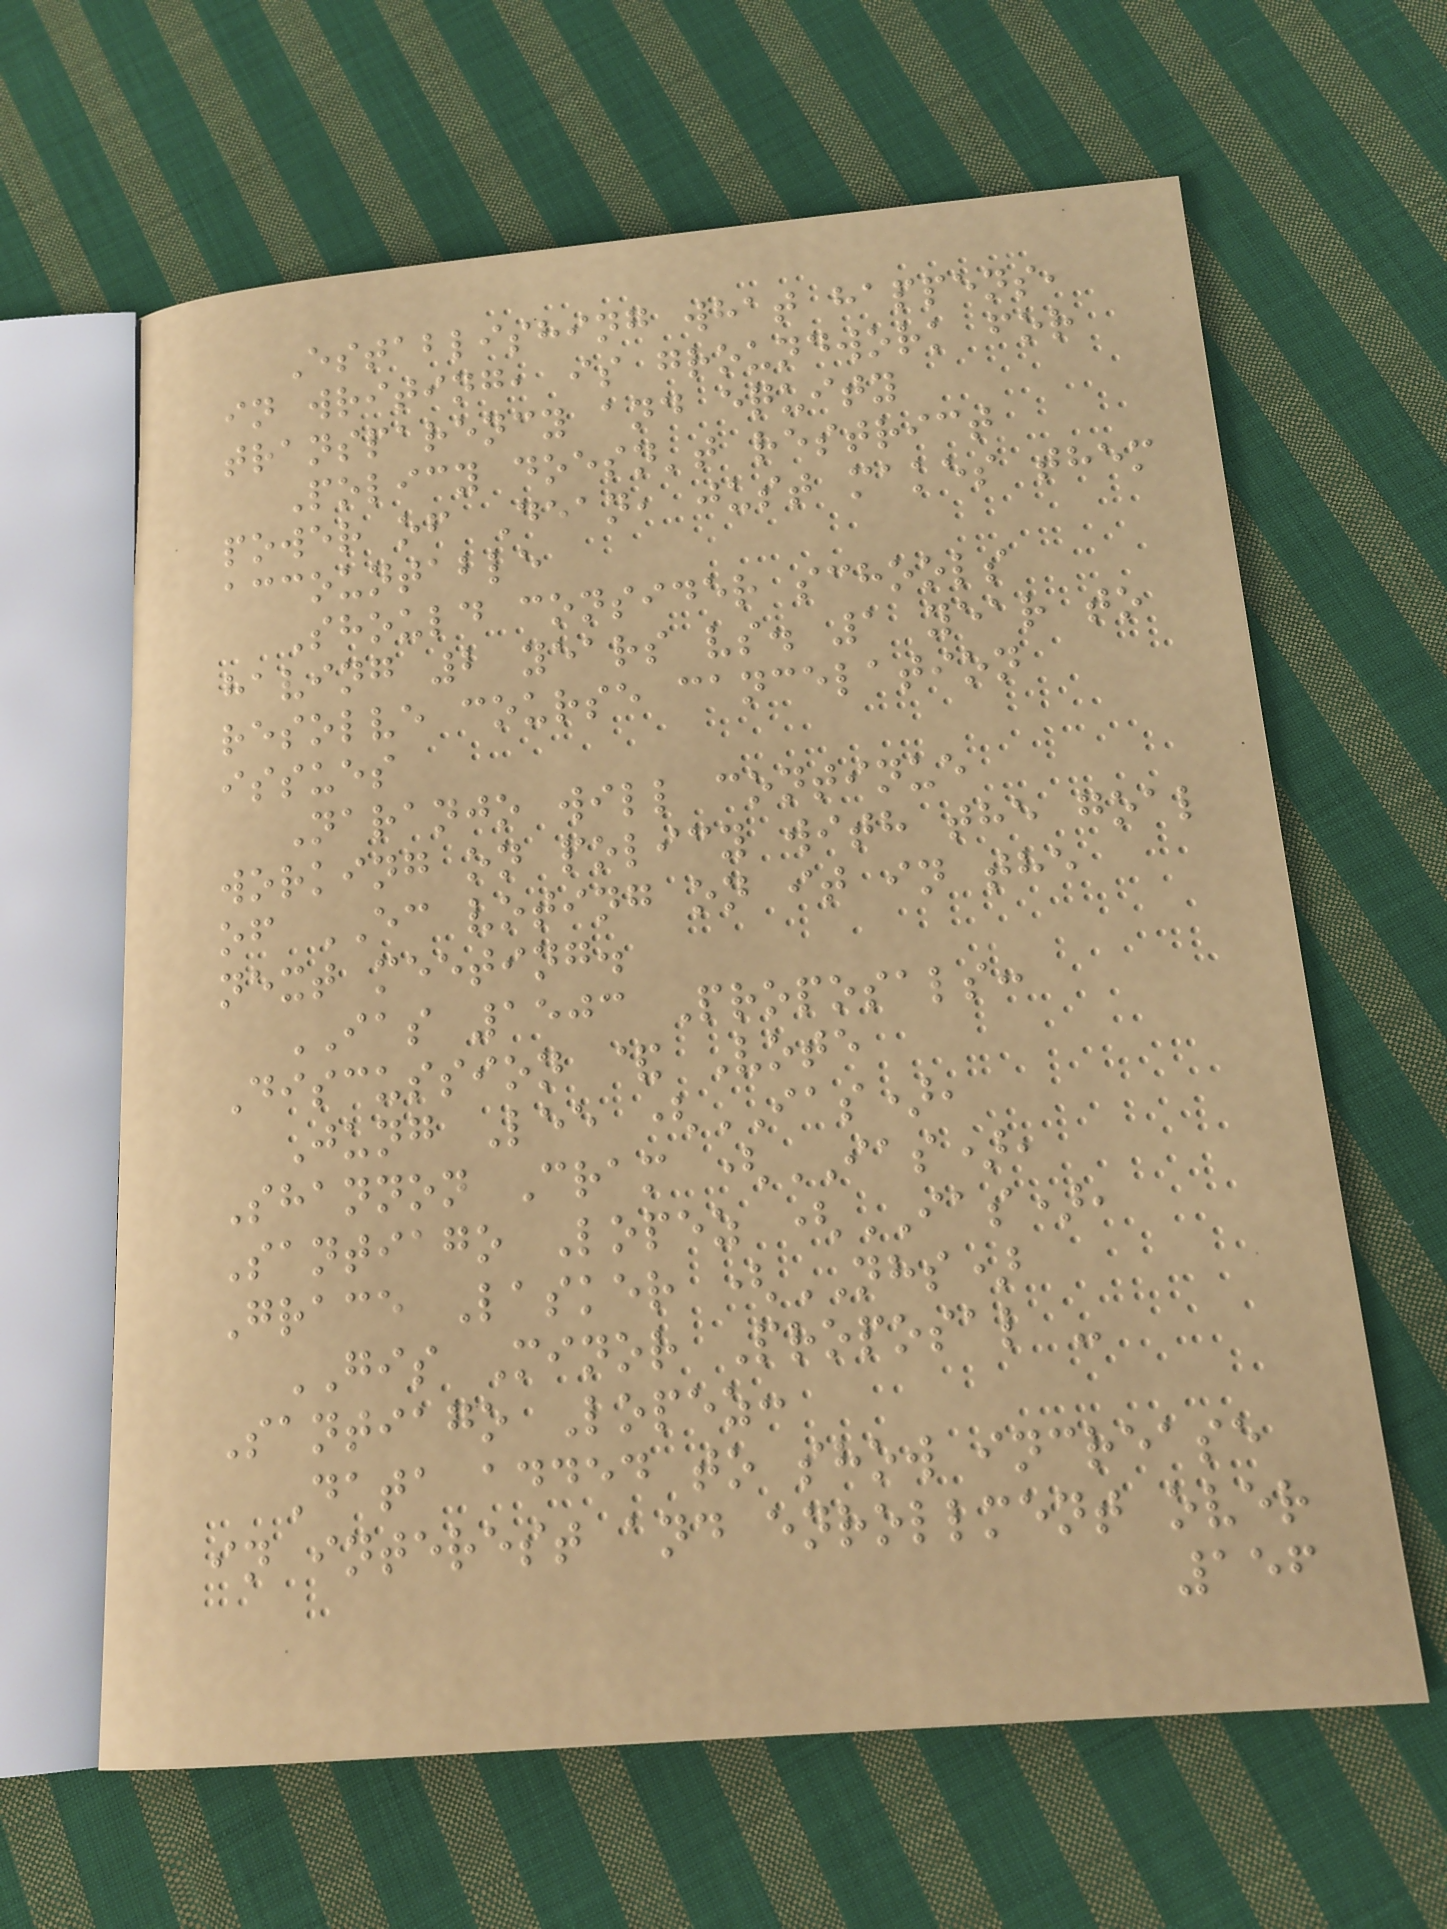Establishing what happens,
in writing, is groundwork for
transparency and equity
Policy doesn't restrict
power of Dean, just makes them
accountable
Should consider schools
having 2 years vs. 1 year to
resolve course cancelation
issues
Naranjo will continue
working on policy with the goal
of EC voting on it in the
next meeting.
IAS 1503 Proposals:
Discussion & Vote
Jung Lee (IAS),
Shannon Cram (IAS),
Santiago Lopez (IAS),
Grace Lasker (NHS)
GIS Minor Proposal -
Santiago Lopez:
Data added to show increase
in interest and enrollment over
156
